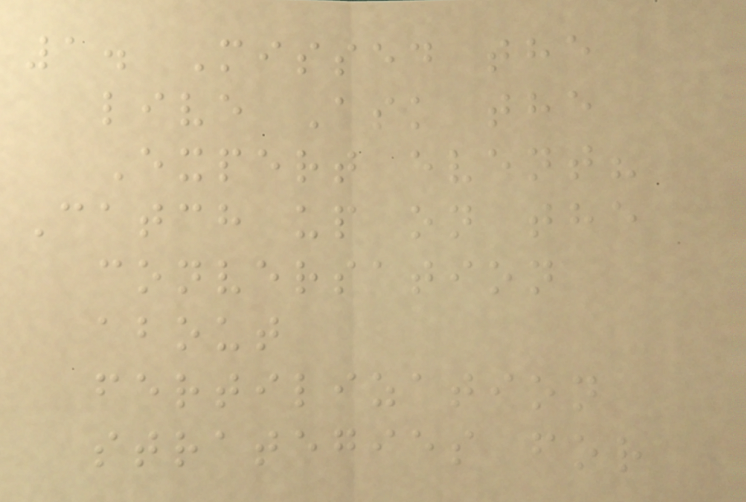1. Missed the
live Ask the
Expert event?
Catch up on the
conversation
about
fertilization
strategies for
